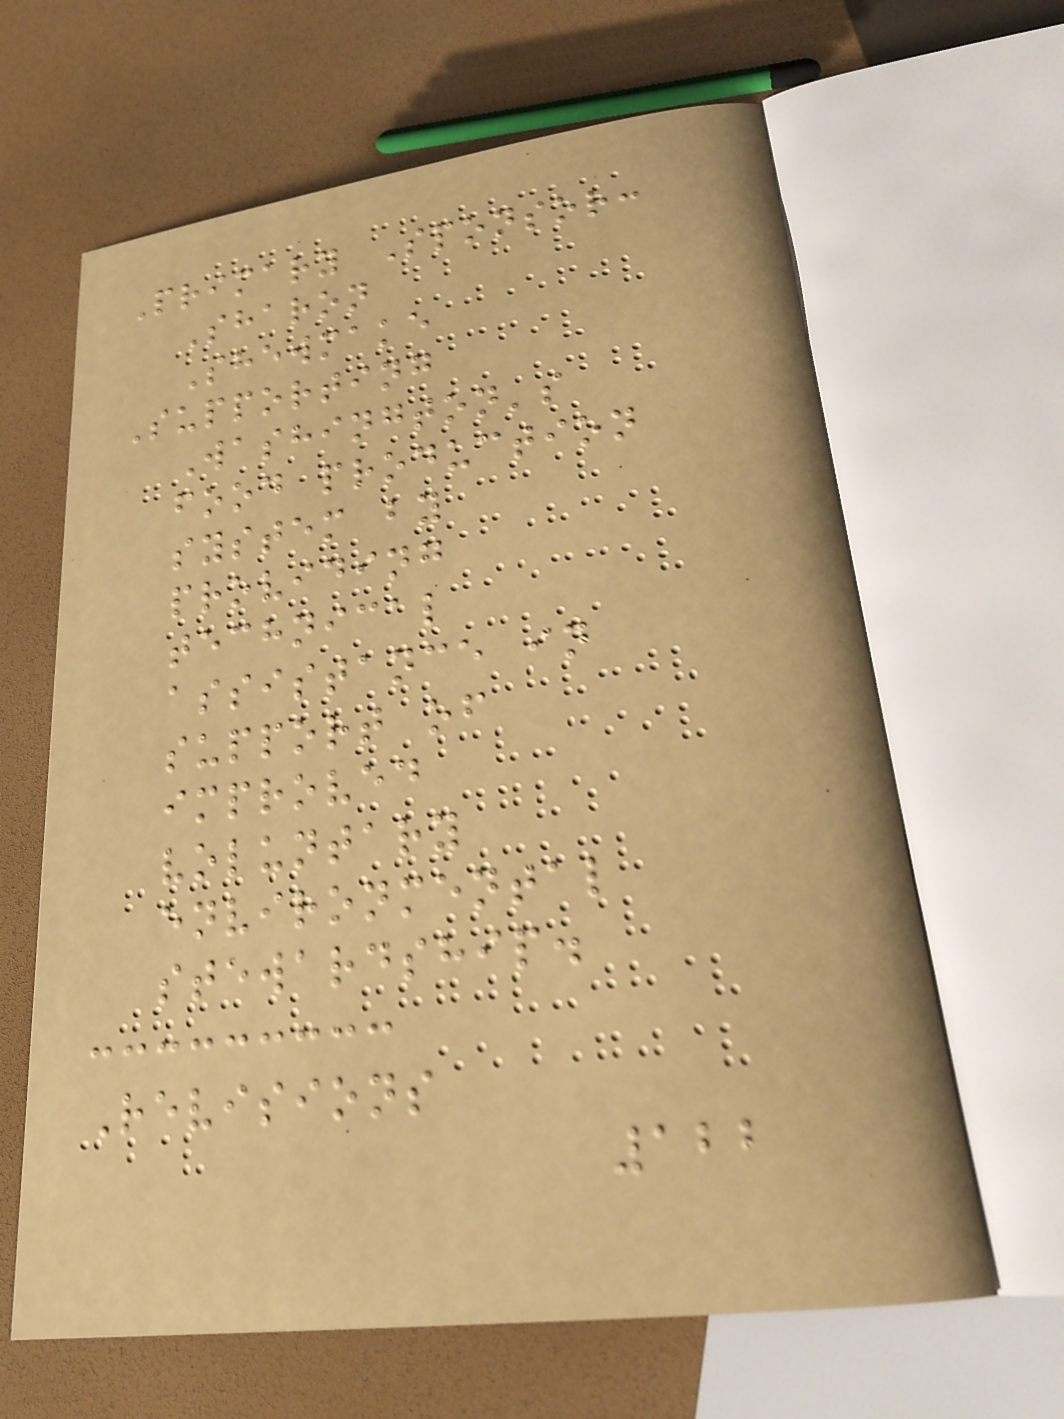Primary Sponsor:
Sharon
Shewmake
Supporting
Washington's
food production
system by
providing
technical
assistance in
support of
improved
voluntary
environmental
stewardship.
Revisions
122
